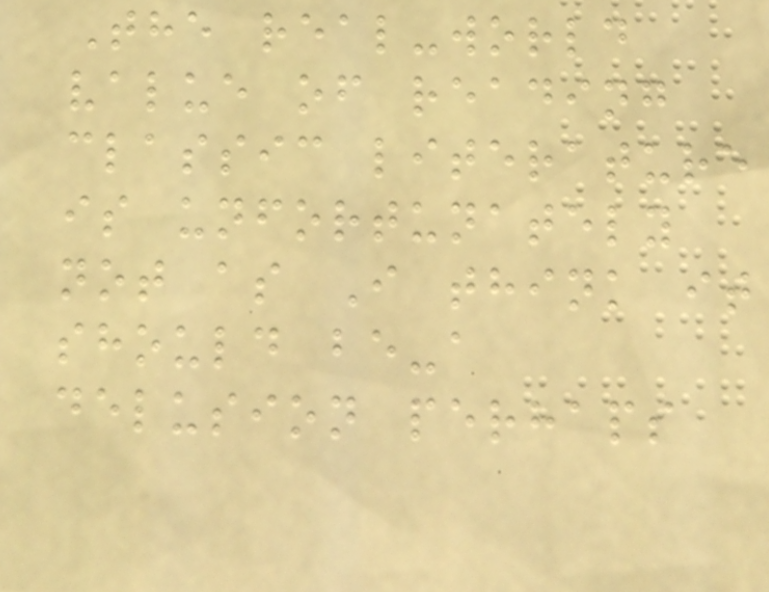The real-world
value of reading
classic literature
is unfortunately
not as I think it
should be-a
delusion perhaps
